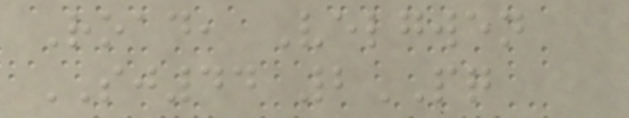Road, Velgwen
SJ44 2PQ
